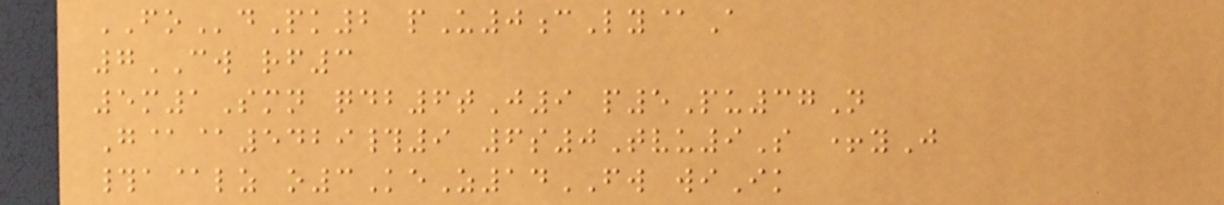FOdPk2 pU0cLy@A
7CW rf3
5m1Smn qdb6tJ9 p5Pu37N
G@@5429#9 6s0Tvu9S +yJ
#a@lz o3KeZ14FW wiIk
